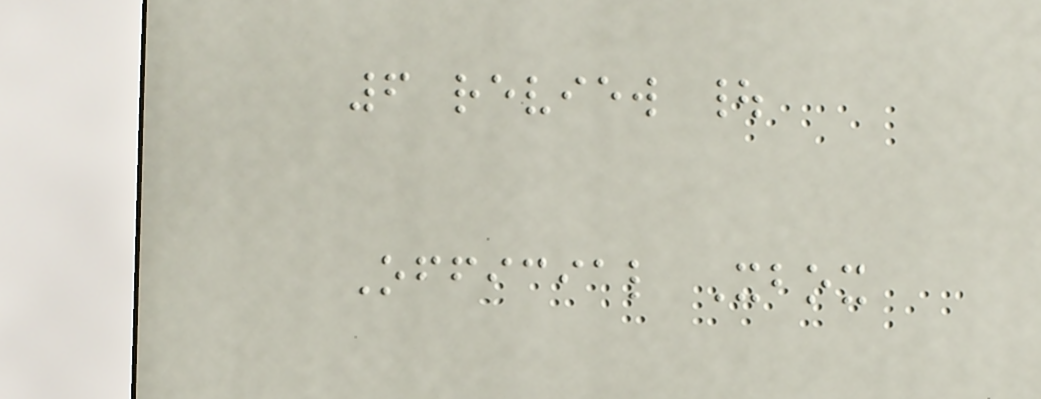6 review |
Official Xbox
